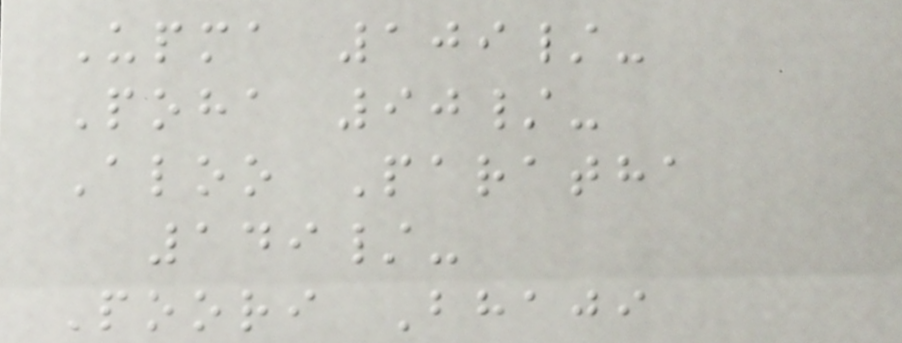Upma 109/-
Poha 90/-
Aloo Paratha
149/-
Poori Bhaji
